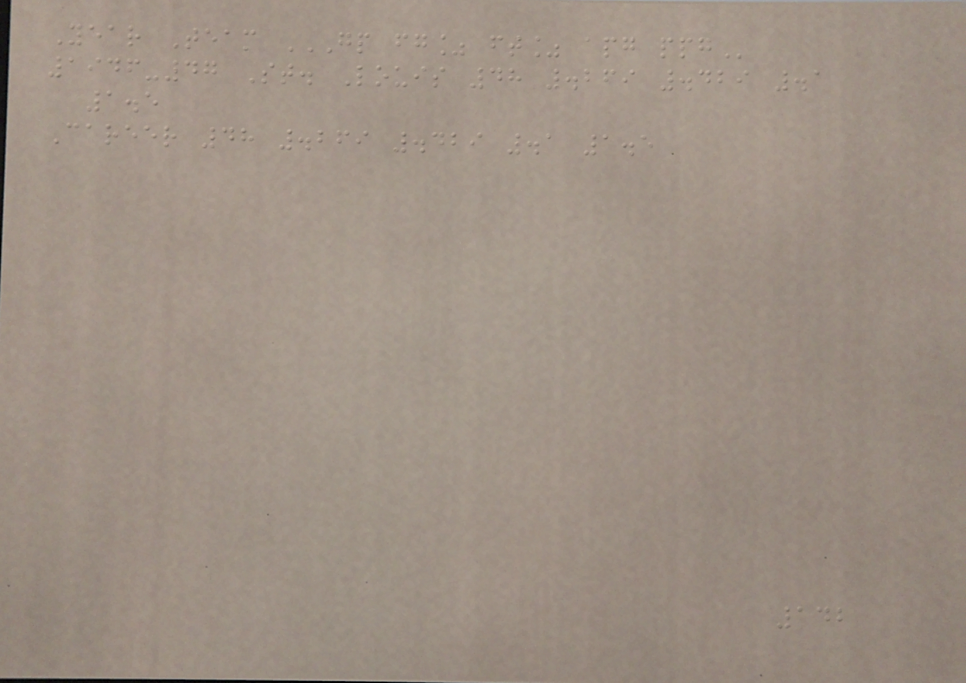Year Team GP FG% FT% APG PPG
1946-47 St. Louis 48 .269 .429 .1
1.5
Career 48 .269 .429 .1 1.5
142
